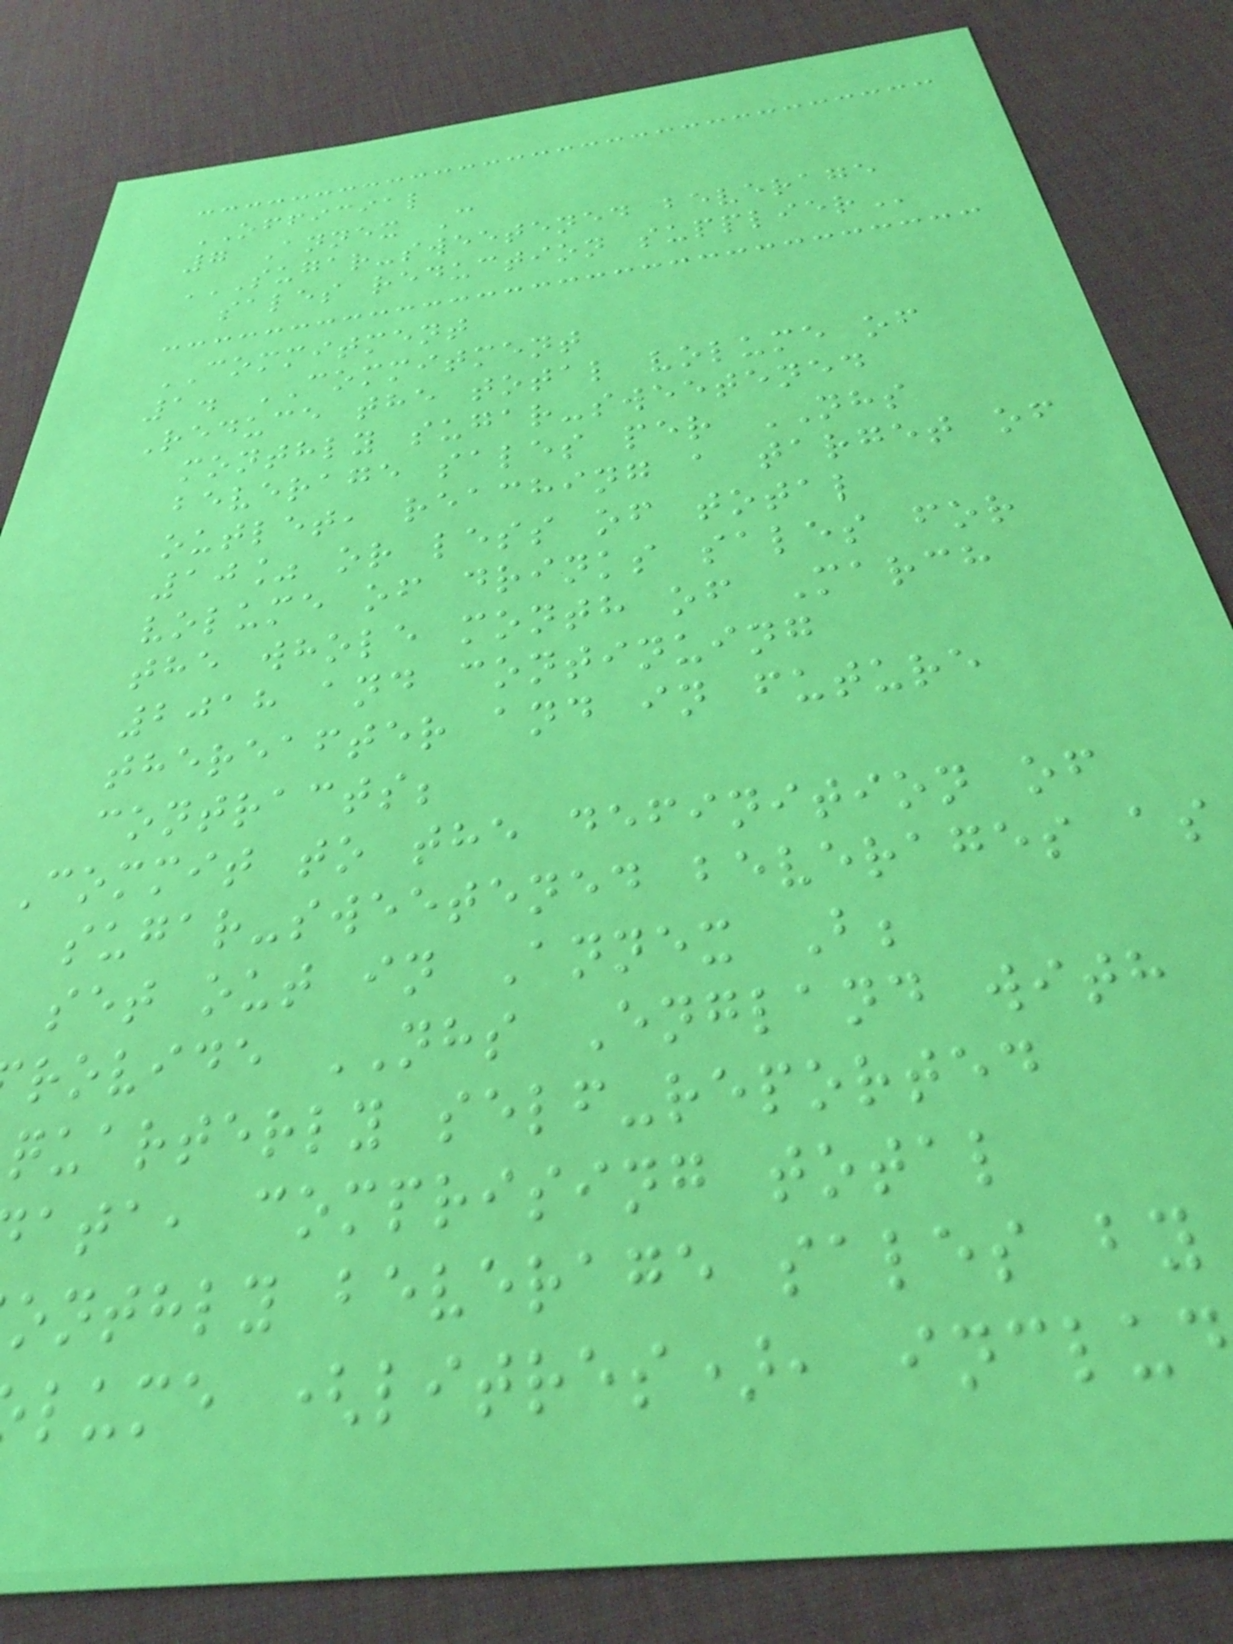OFFICIAL
7 Annex C
SUGAR-SWEETENED BEVERAGE
sales reduction
COMMITMENT
1. COMMITMENT
Reduce the total volume of
monthly sugar-sweetened
beverage sales per NHS
outlet, reaching a target of
10% or less of total
volume of drinks sales for
the whole month of March
2018 and continuing
thereafter and in future
contracts;
Commit to the definition of
sugar-sweetened beverages as
set out in Annex B;
rovide NHS England with
quarterly self-reported
ata, comprising total
onthly beverage sales by
lume (litres), inclu
